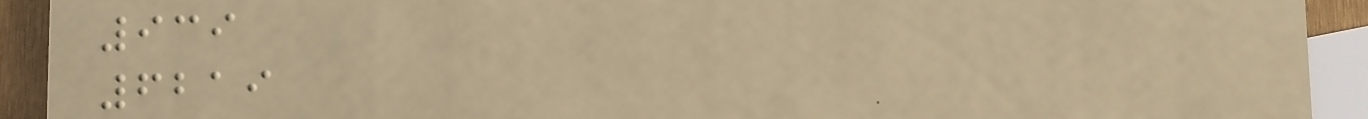939
6219
